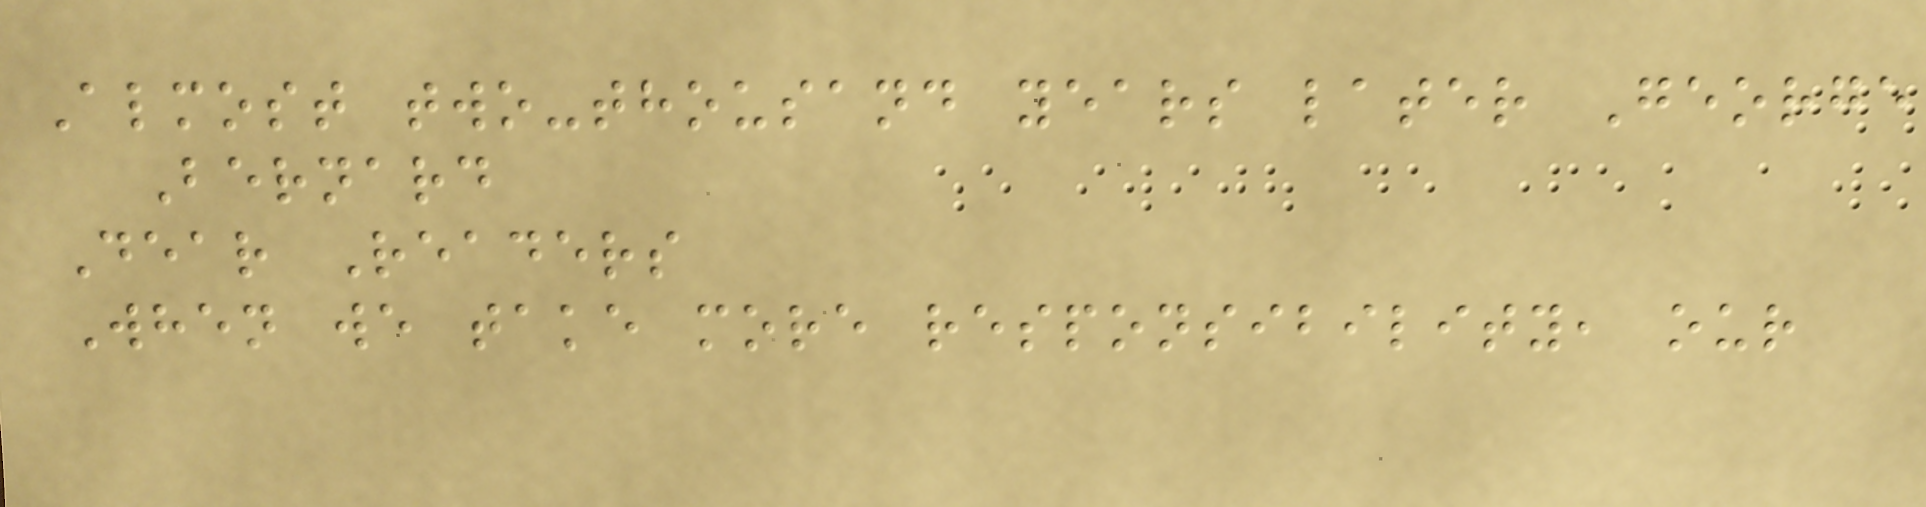Almost two-thousand years later George
Bernard
Dear Readers
When we take more responsibility, our
